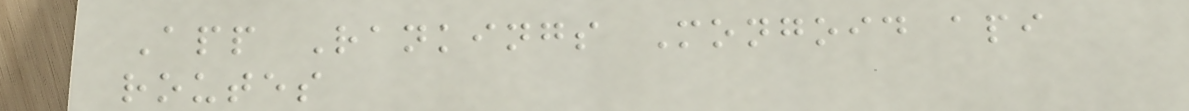App Rankings Mongoid api
routes
